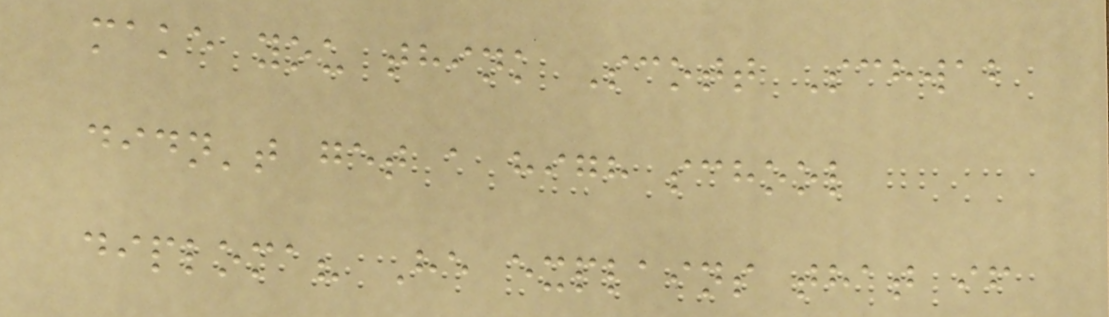make you think Scott Schwab
didn't get a high school
diploma? He explains that if
